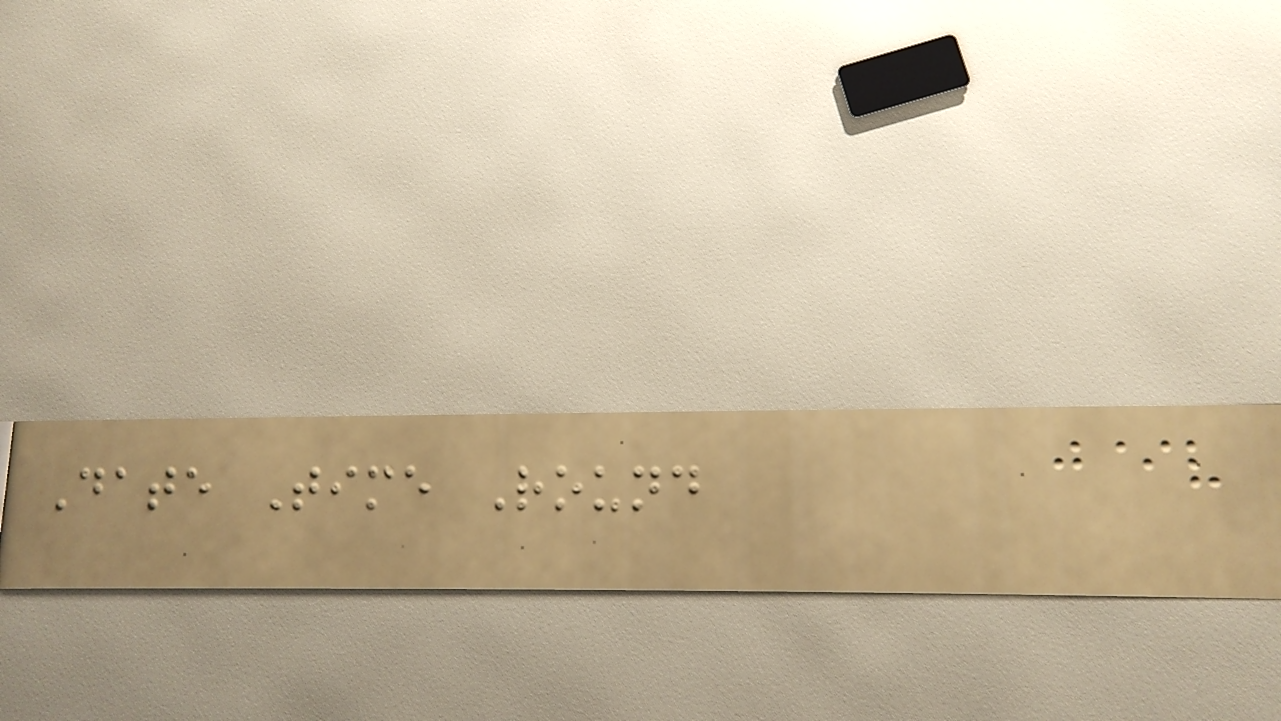Date Time Round
